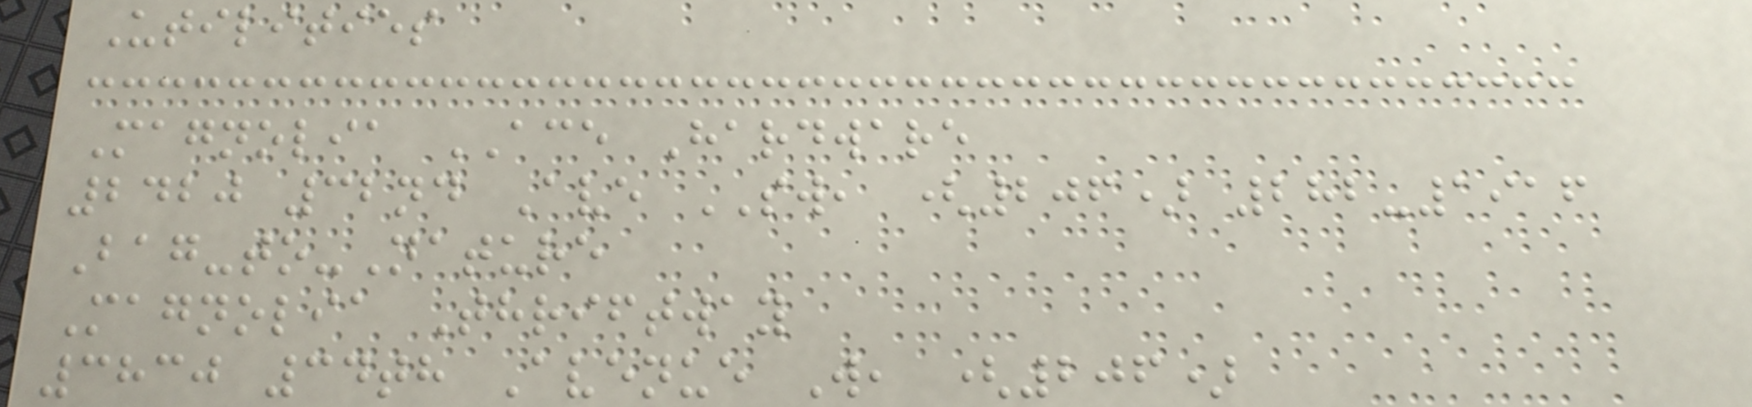Utilities
Magnolia ACE Hardware
2420 32nd Ave SW, (206) 282-1916
Bag-to-Nature
Magnolia Thriftway
3830 34th Avenue W, (206)
